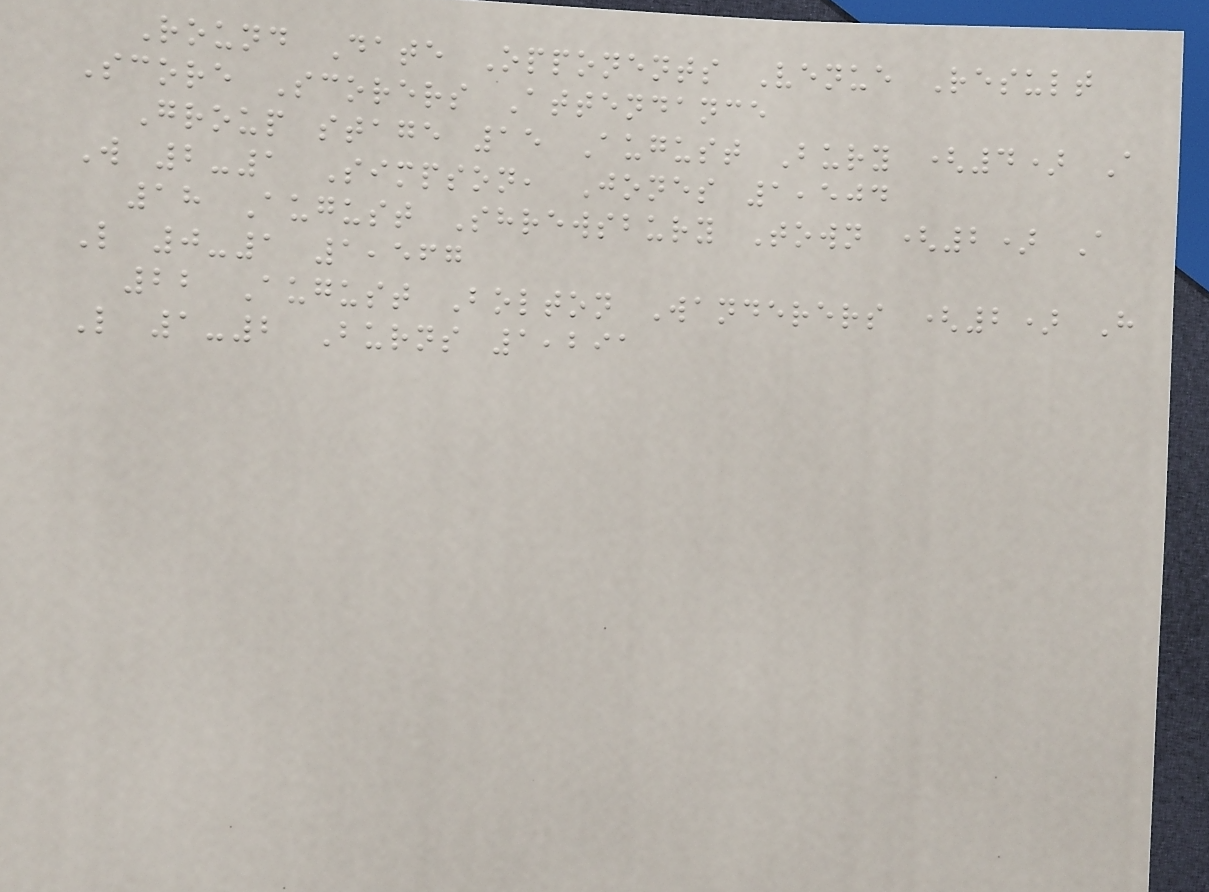Round Date Opponents Venue Result
Score Scorers Attendance
Group stage 15 August Bury (4) A
W 2-1 Simpson, Jones 1,504
18 August Shrewsbury Town (2) A
L 0-1 1,567
22 August Bolton Wanderers (2) H
L 1-2 Burns 1,291
